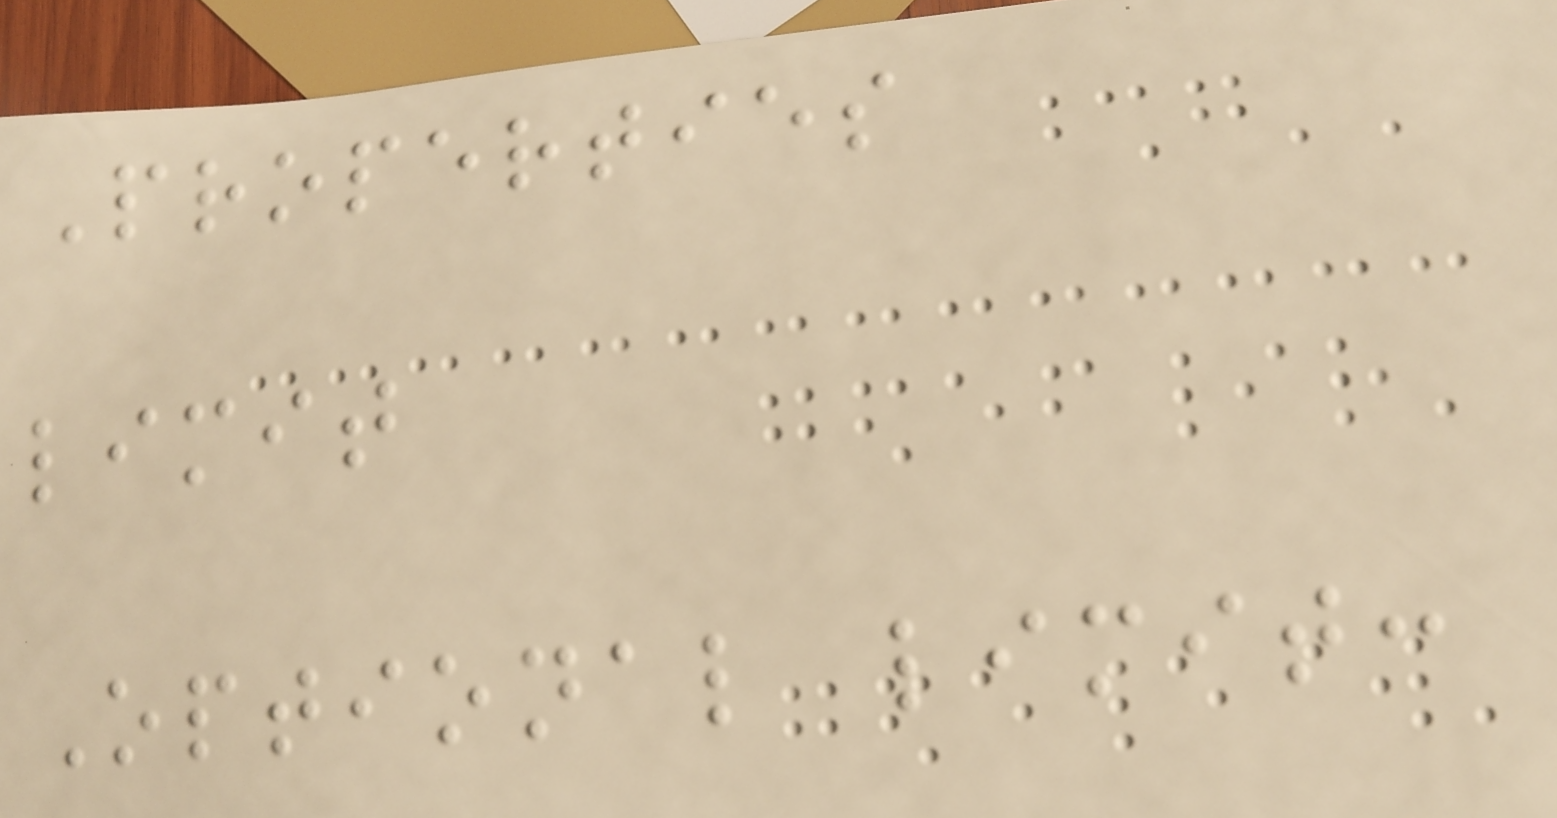Properties
limit
Optional limit:
